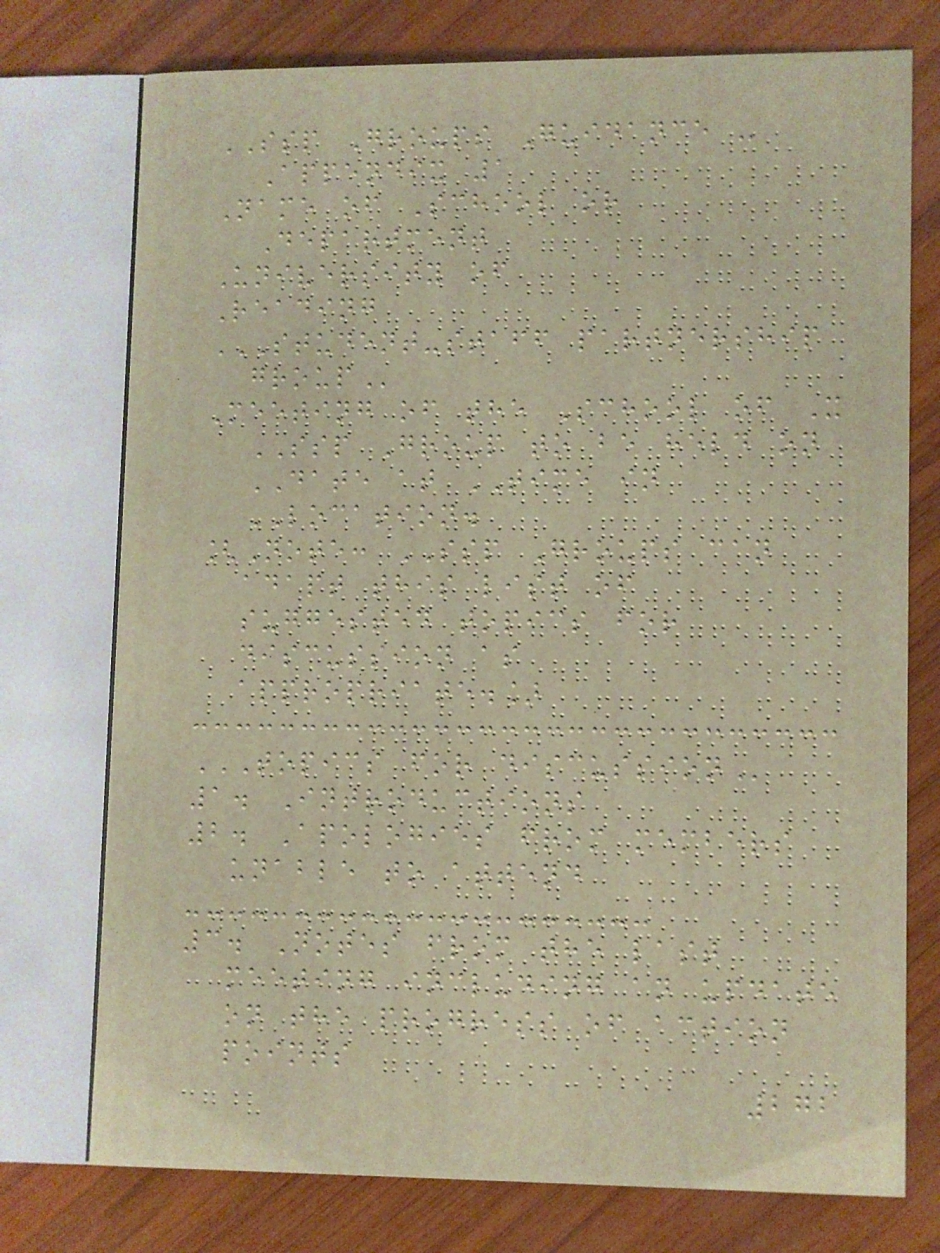SSP Groups Guidance -
Appendix 1
Name of School or
Department
University of
Reading
STUDENT-STAFF PARTNERSHIP
GROUP
Meeting of the School of X
SSP Group to be held on
DATE at TIME in
LOCATION.
[Note: SSP Groups can
adapt this list of
suggested topics for
discussion as
appropriate.]
TOPICS FOR DISCUSSION
1. Introductions
2. Apologies from members
unable to attend
3. Notes from the last
meeting including an update
on the progress of action
points
272
